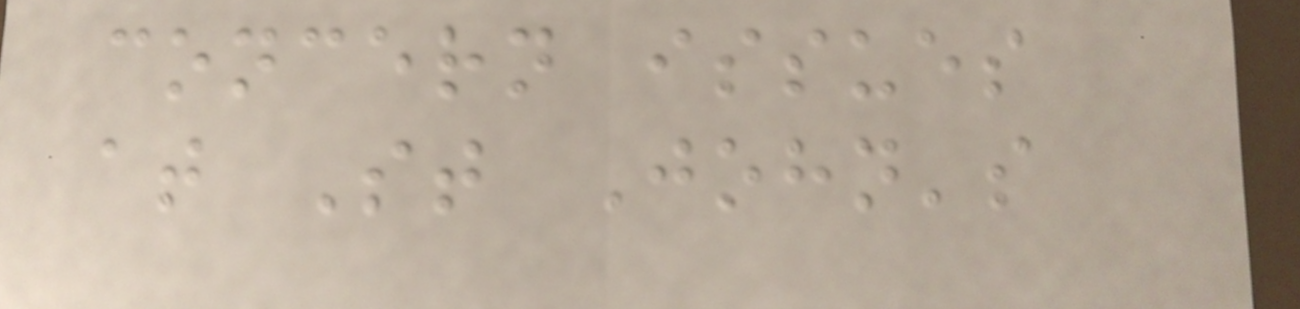concern issues
at St John's
